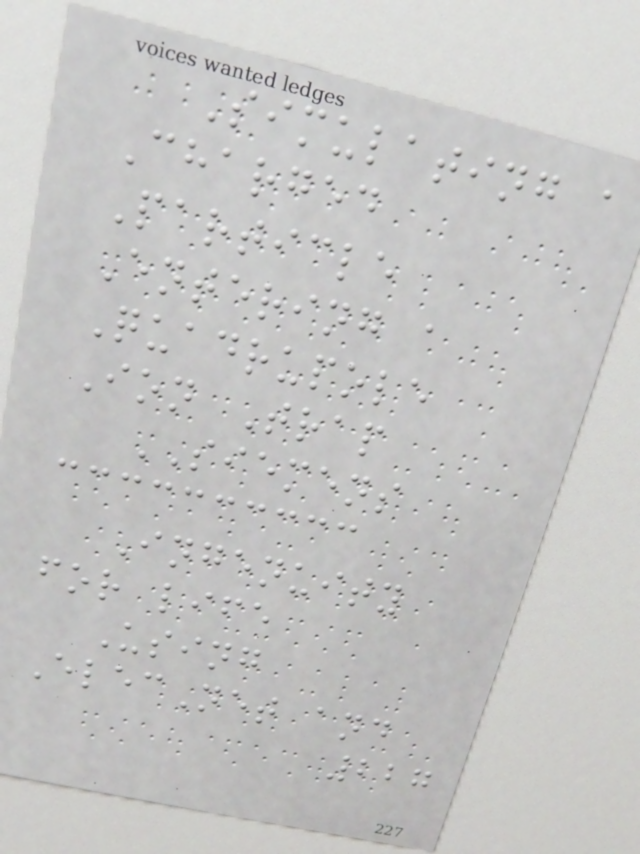Simulating a
Charged
Particle
Entering a
Quadrupole
Ion Trap
SIEMENS
Ingenuity
for life
Using
ElecNet and
227
